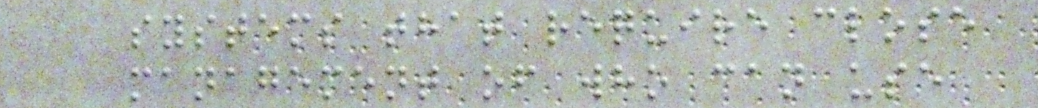systems that require close
management of who can use
